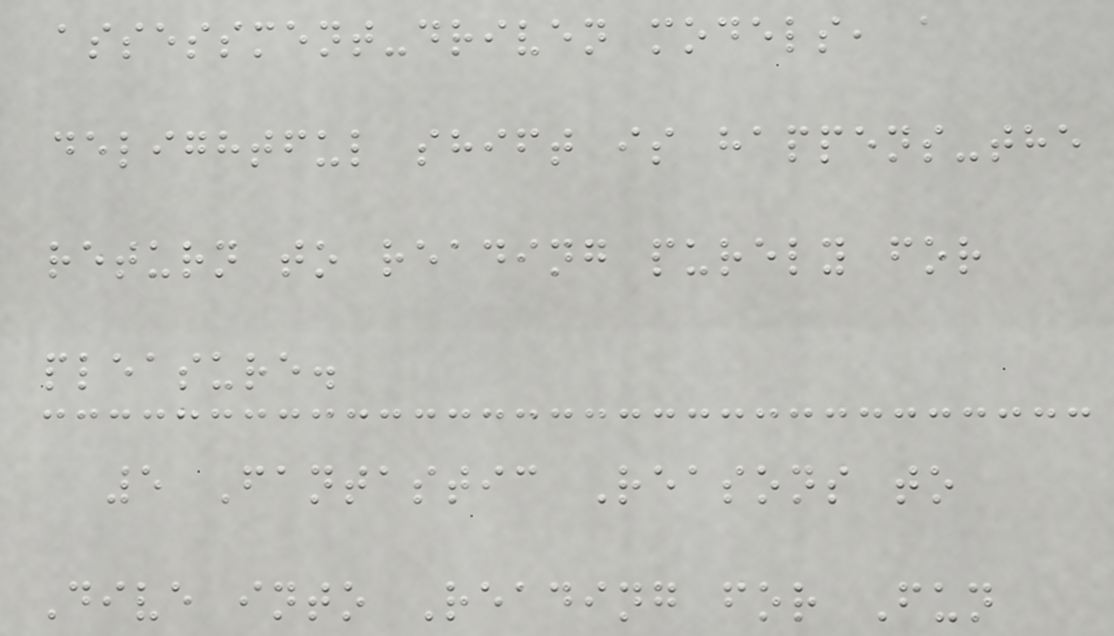assessment-driven models, a
delightful shift is happens-the
return to reading purely for
pleasure.
5 Fantastic Reasons to
Dive into Reading for Fun
